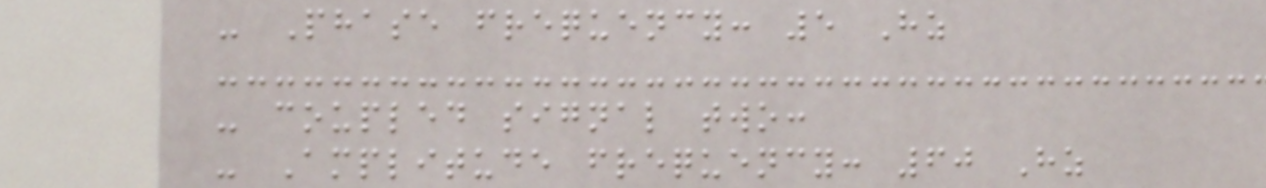- Phase frequency: 5 Hz
- coupled signal two:
- Amplitude frequency: 60 Hz
